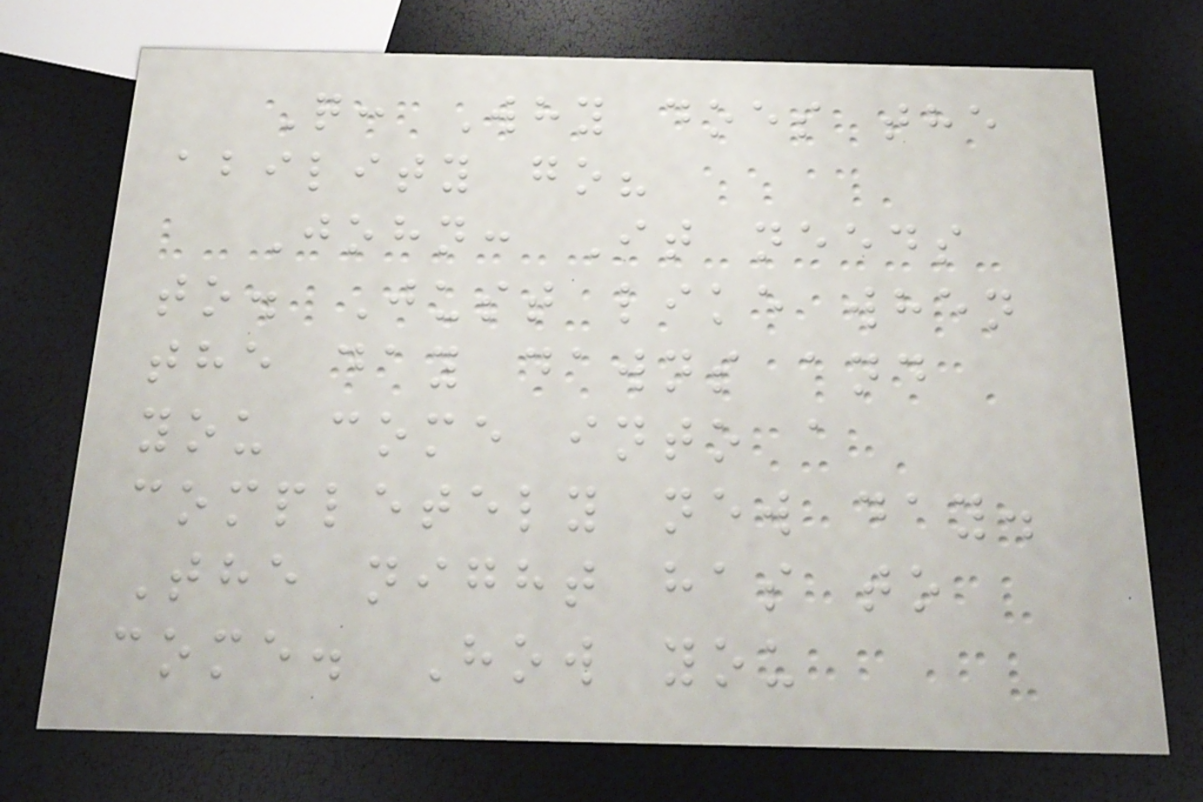Q: Why does the
ability go?
John: It needs
to. Just like when
the day dawns and
you come into a
completely new day.
The night has to
come. How you
